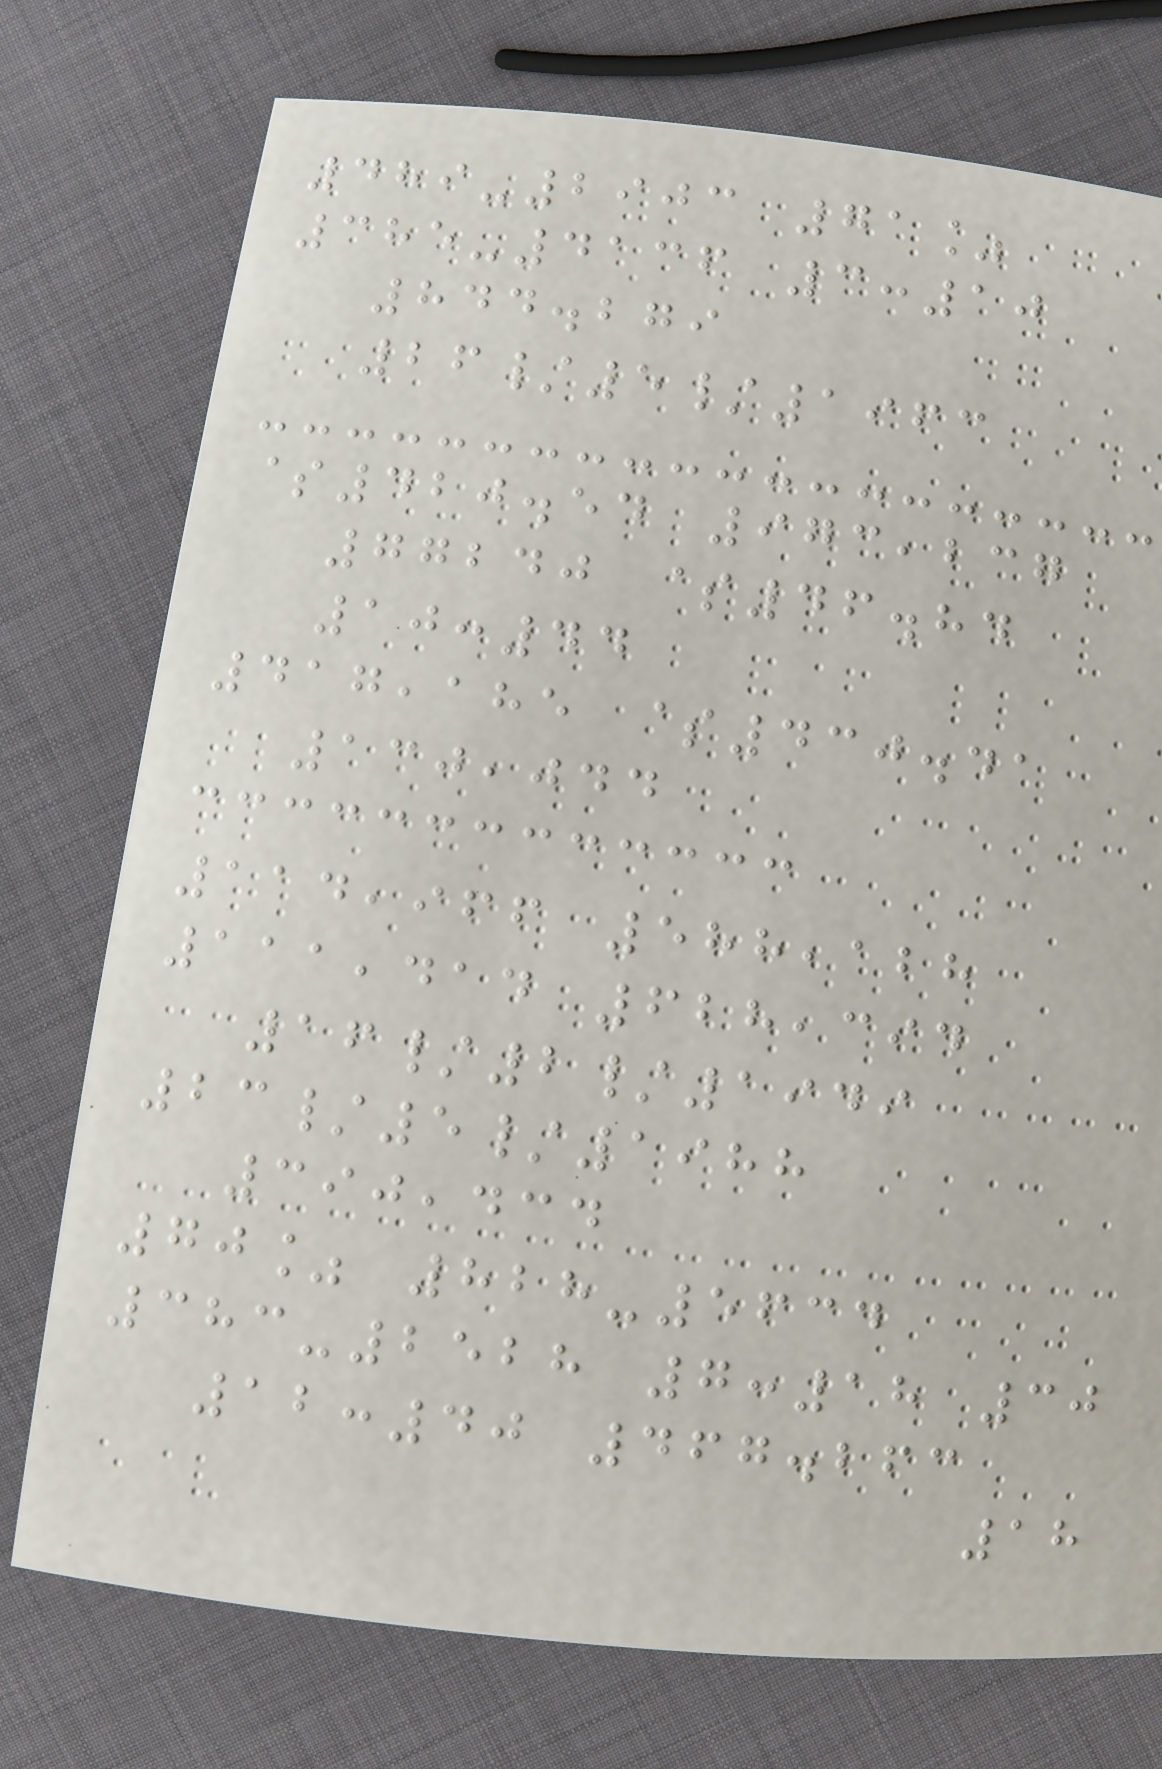489-2903 71%
385-4136 3:10
844.279
26/5/1963
$420.54 973,237
77240 $46.84
10:44
417,185 $430.41
130,044
114,966 588,128
111,414 628,394
16/2/1949
23/5/1988
390,434
70% 828-5634
383-2528 7:18 30
12:40 467.263
18
